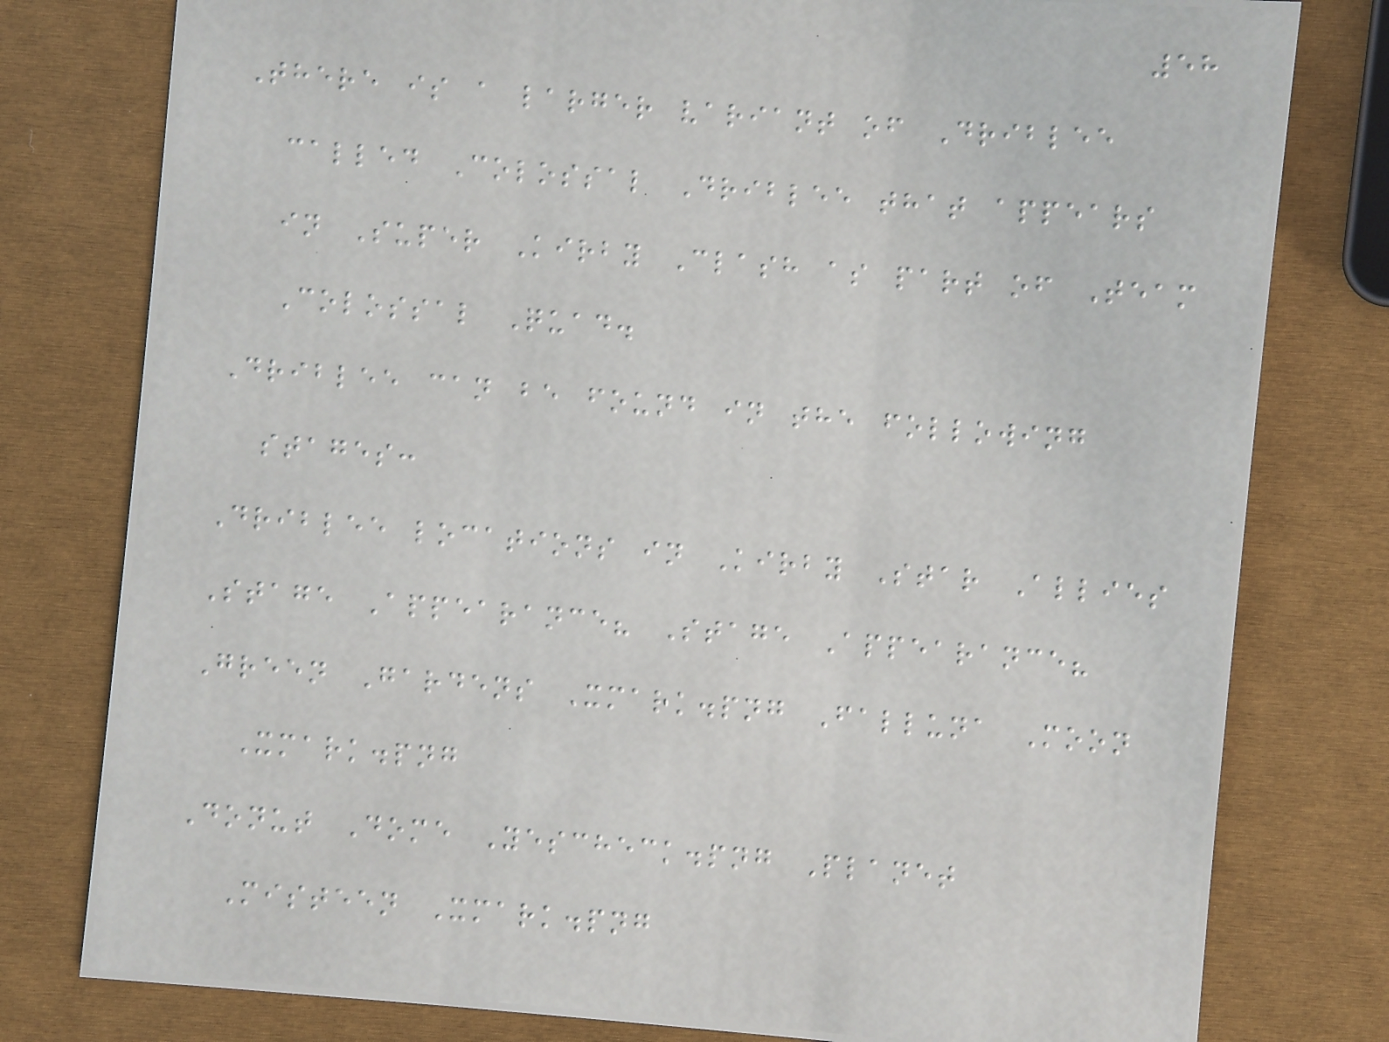58
There is a larger variant of Driblee
called Colossal Driblee that appears
in Super Kirby Clash as part of Team
Colossal Quad.
Driblee can be found in the following
stages:
Driblee locations in Kirby Star Allies
Stage Appearance? Stage Appearance?
Green Gardens Xmark.png Falluna Moon
Xmark.png
Donut Dome Yescheck.png Planet
Misteen Xmark.png
